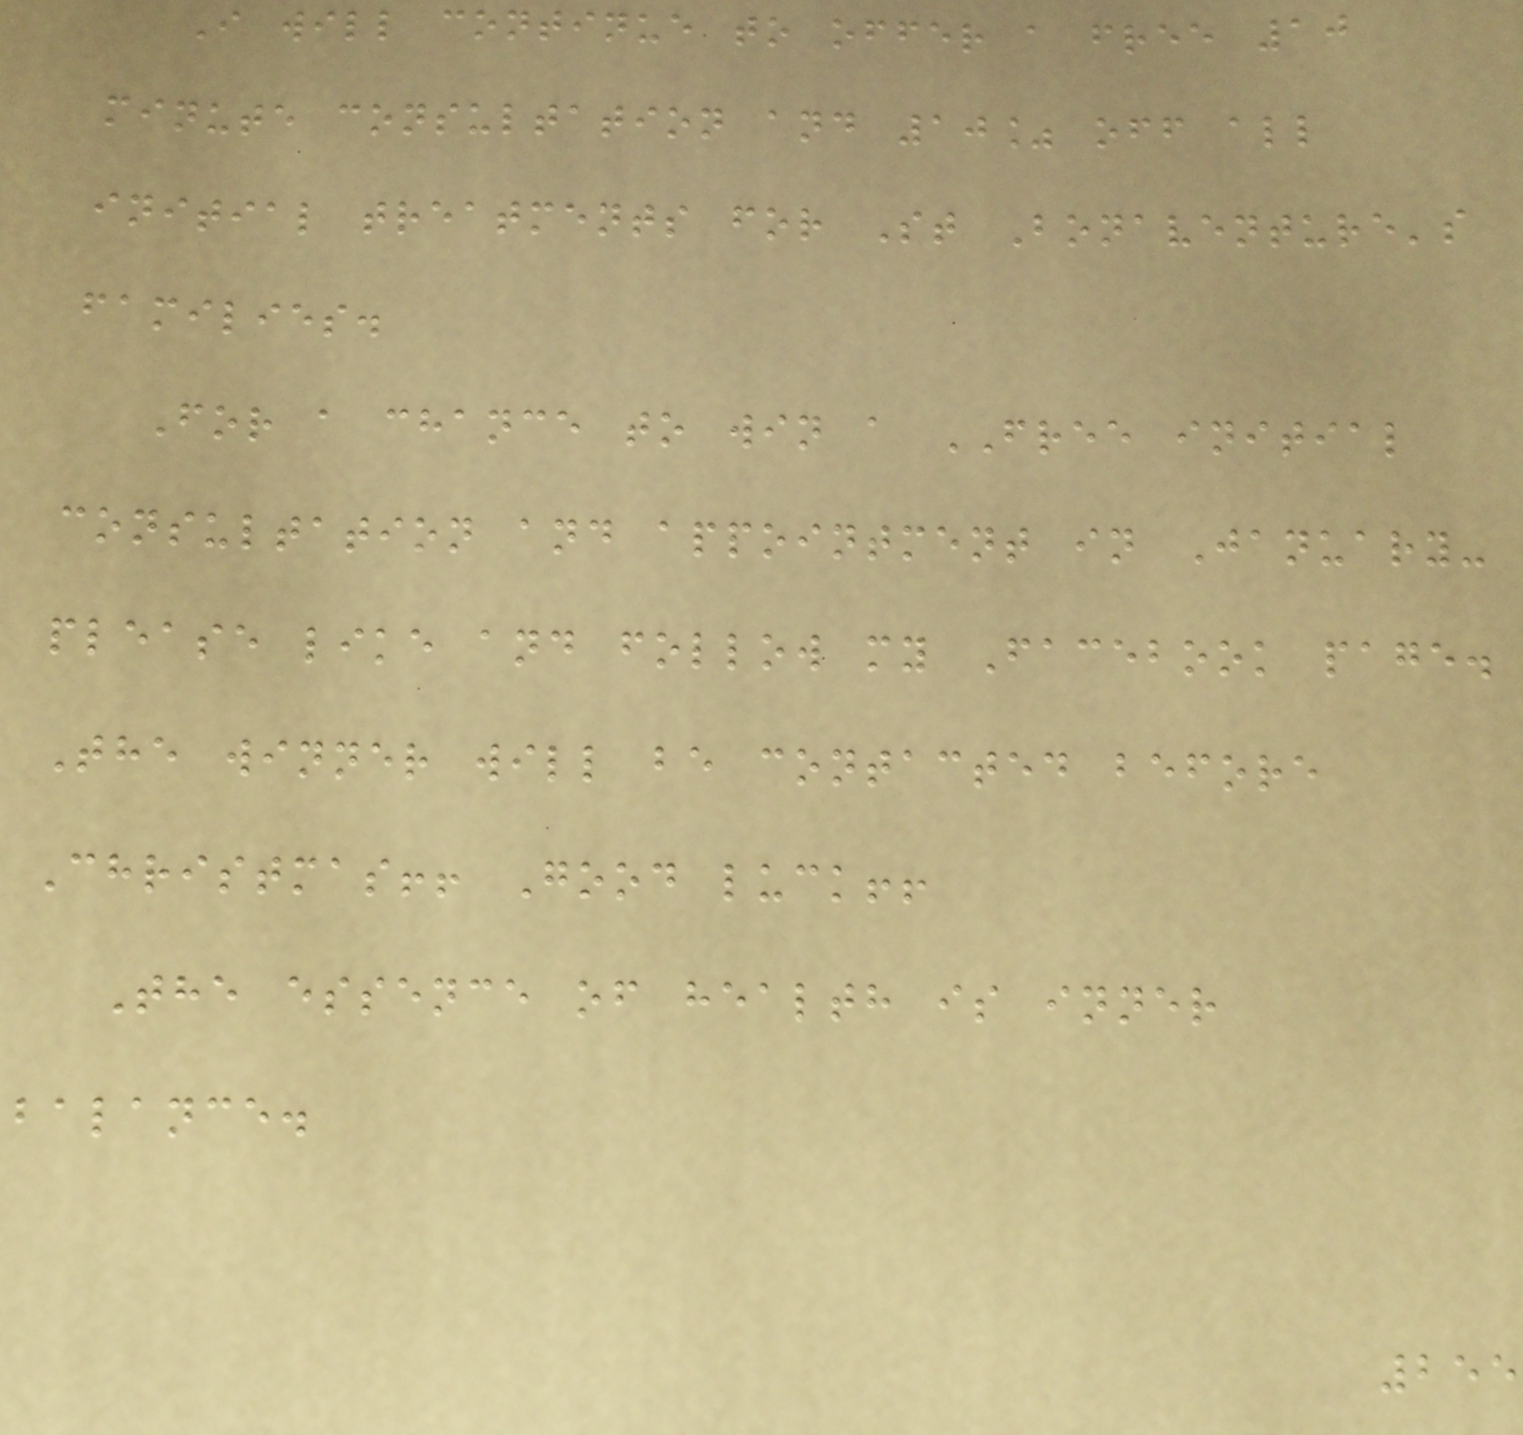I will continue to offer a free 10
minute consultation and 10% off all
initial treatments for St Bonaventure's
families.
For a chance to win a FREE initial
consultation and appointment in January-
please like and follow my Facebook page.
The winner will be contacted before
Christmas!! Good luck!!
The essence of health is inner
balance.
255
